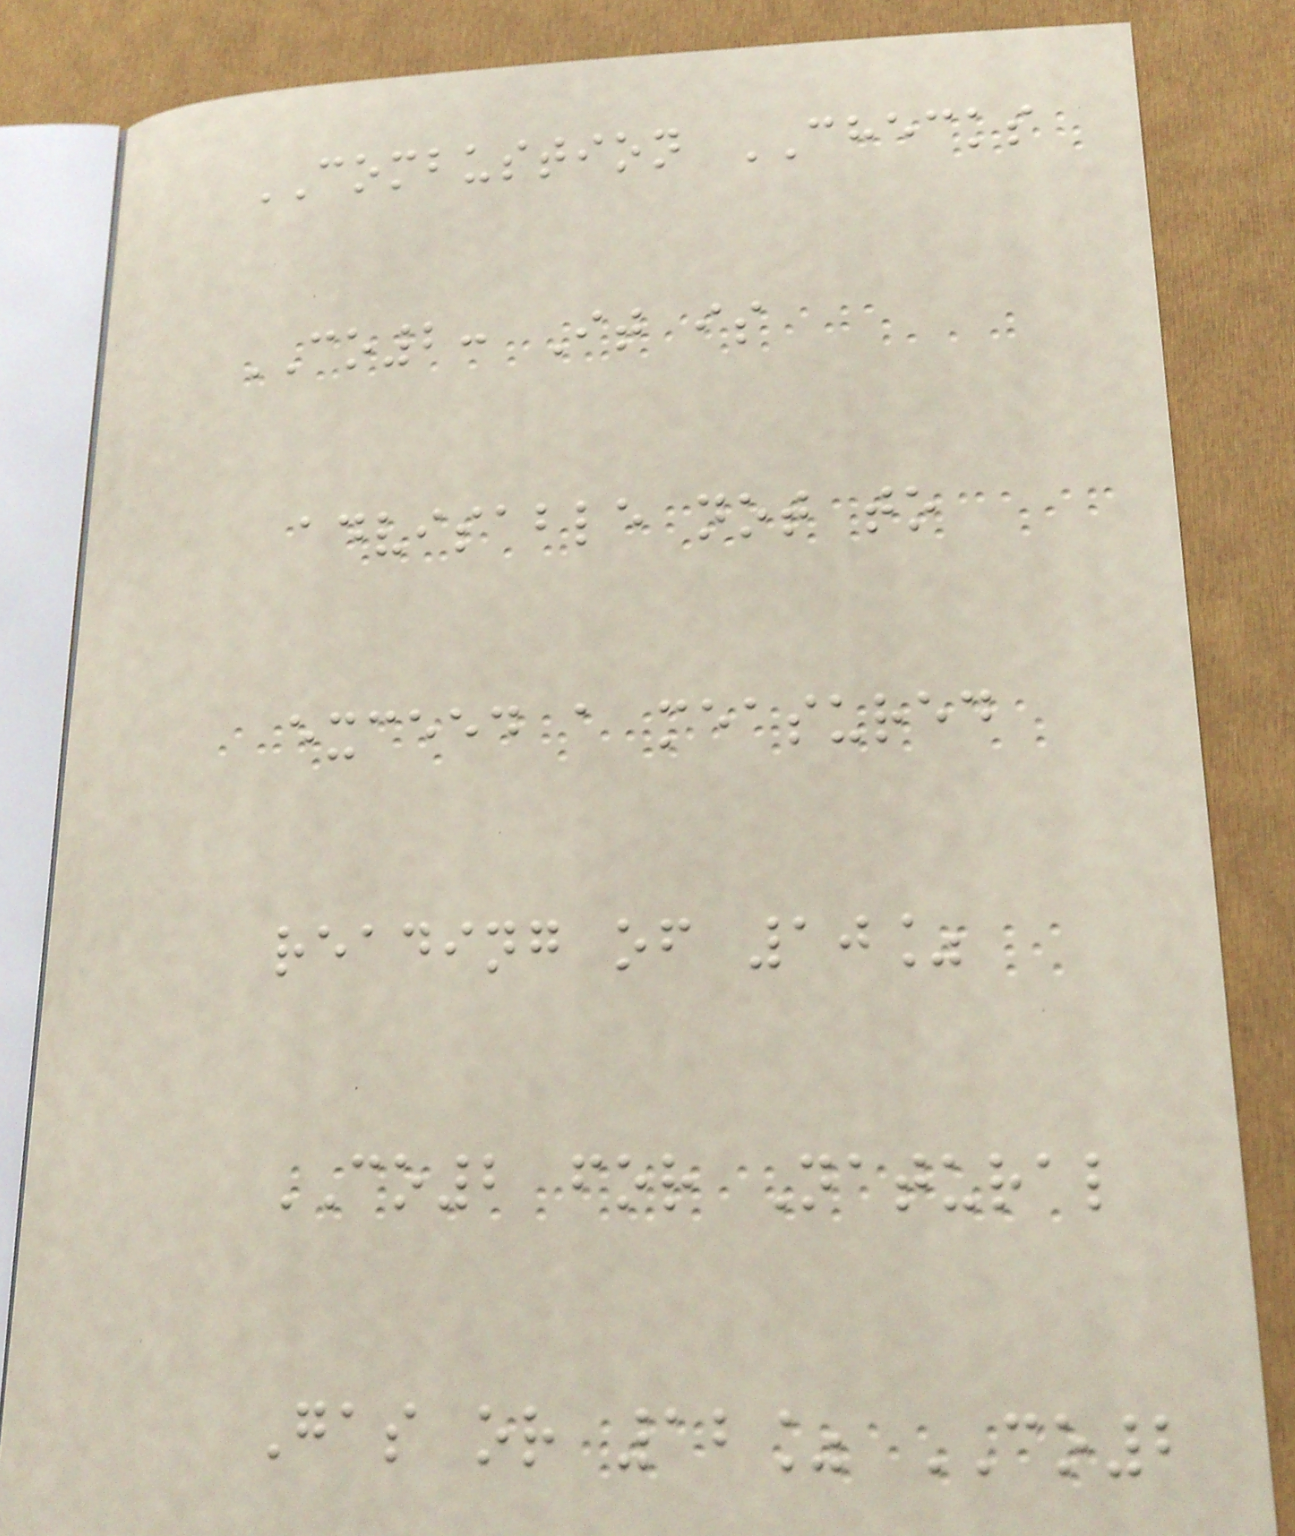COMBUSTION CHECKS
CO2: It is
advisable not to
exceed a measured
reading of 10%
CO2 for Natural
Gas or 12% CO2
